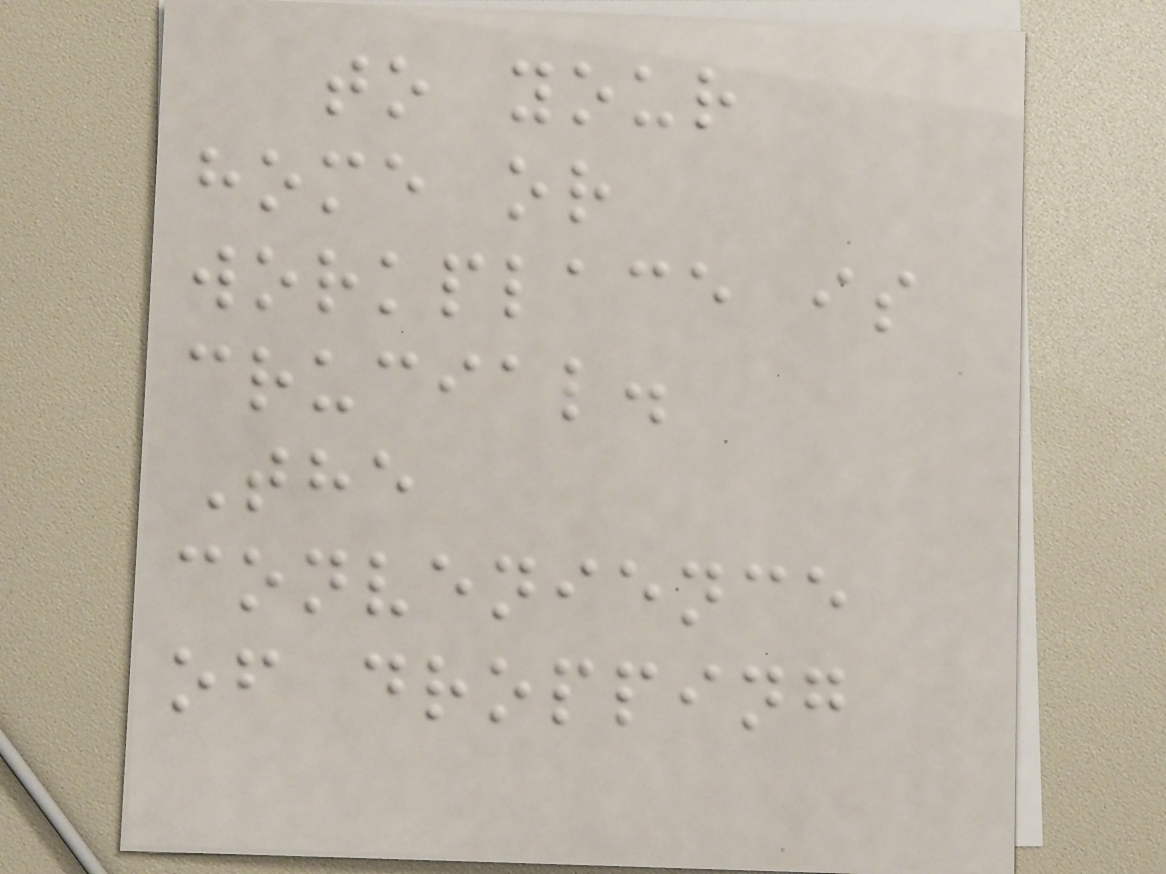to your
home or
workplace is
crucial.
The
convenience
of dropping
